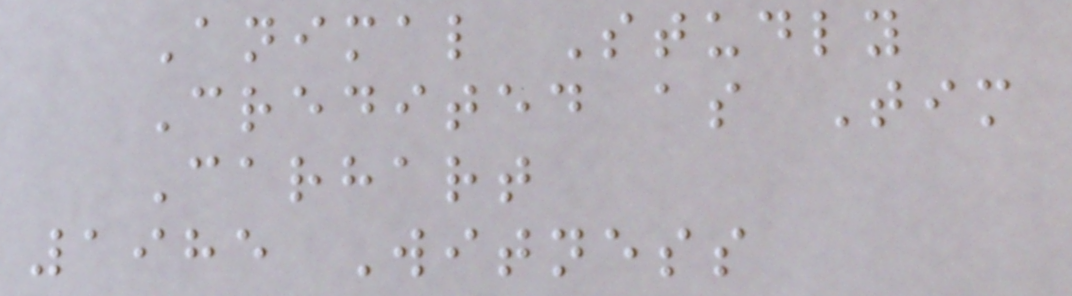Animal Studly
Credited as Tim
Carhart
1985 Witness
